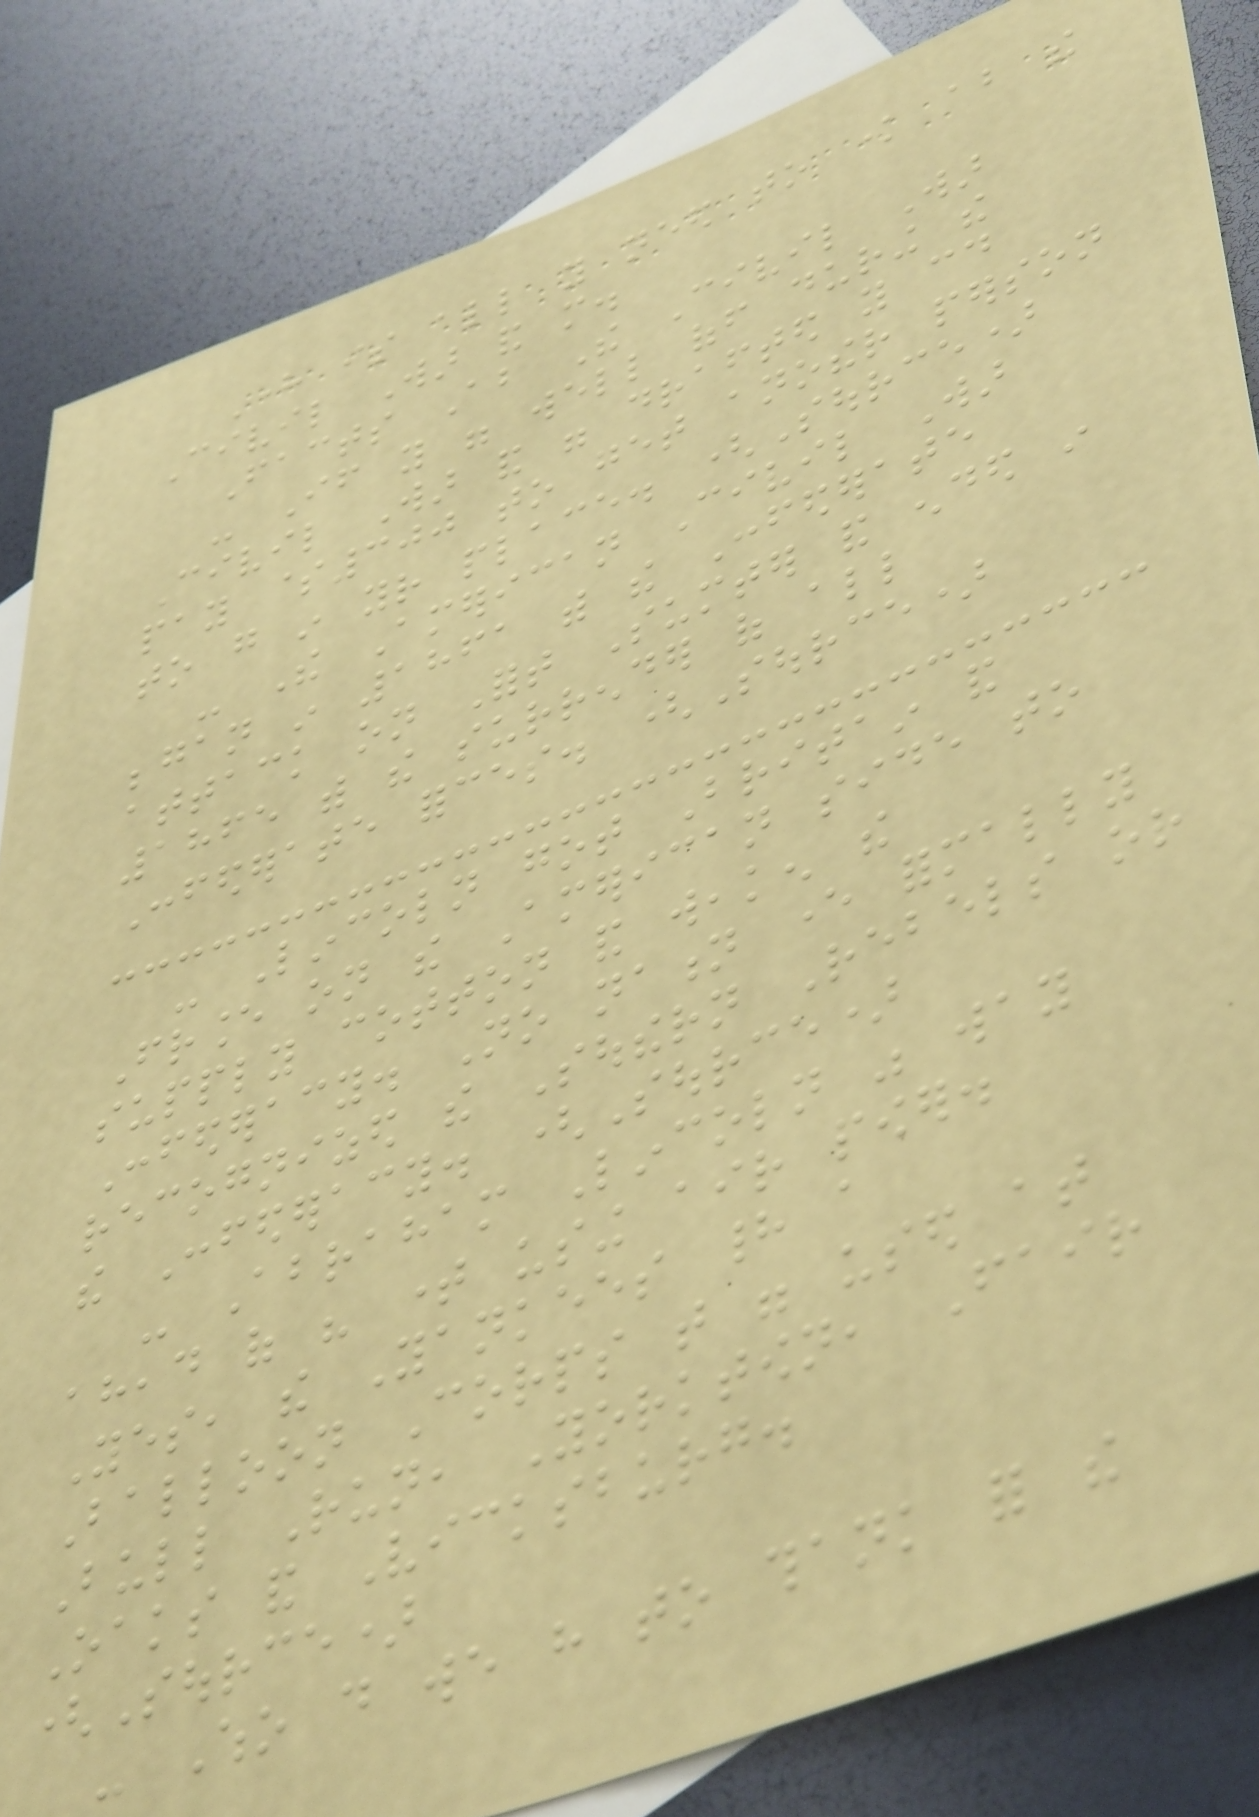Here is all you need to know about the
Civil War and more.
Facts About The Civil War
- If you were well off during the
Civil War and were drafted you could
pay $300 to get another person
to go in your place. (Source)
- The American Civil War
began in 1861 with the Confederate
attack on Fort Sumter and ended in
1865 with the surrender of all
Confederate forces. (Source)
- Lincoln got Britain and
France on the American side to
supply cotton and weaken the
Confederacy. No nation ever formally
recognized the Southern Rebels or
the Confederacy. (Source)
- Abraham Lincoln was way
ahead of his time using air power.
Yes, the Yankees had a
Balloon Corps that were used at
Bull Run, Yorktown, Fair
Oaks and Vicksburg.
(Source)
- Who do we have to thank for the
